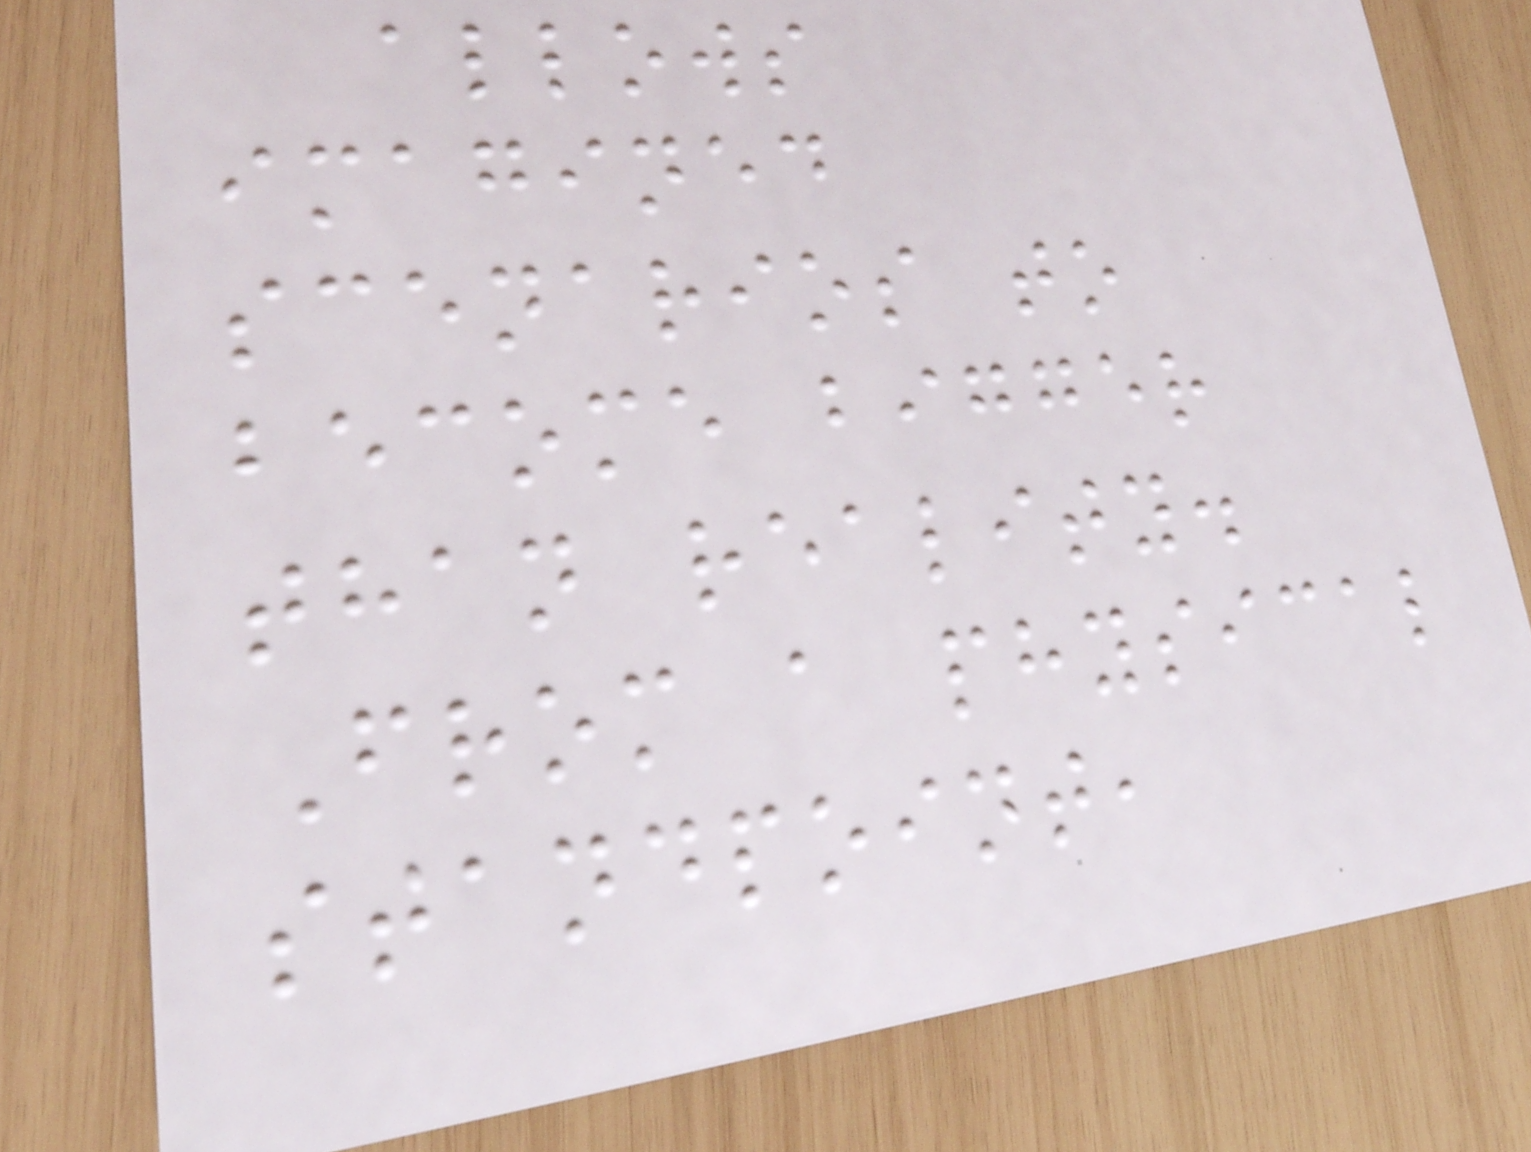allows
imagined
scenarios to
become bigger
than reality.
From a physical
standpoint,
